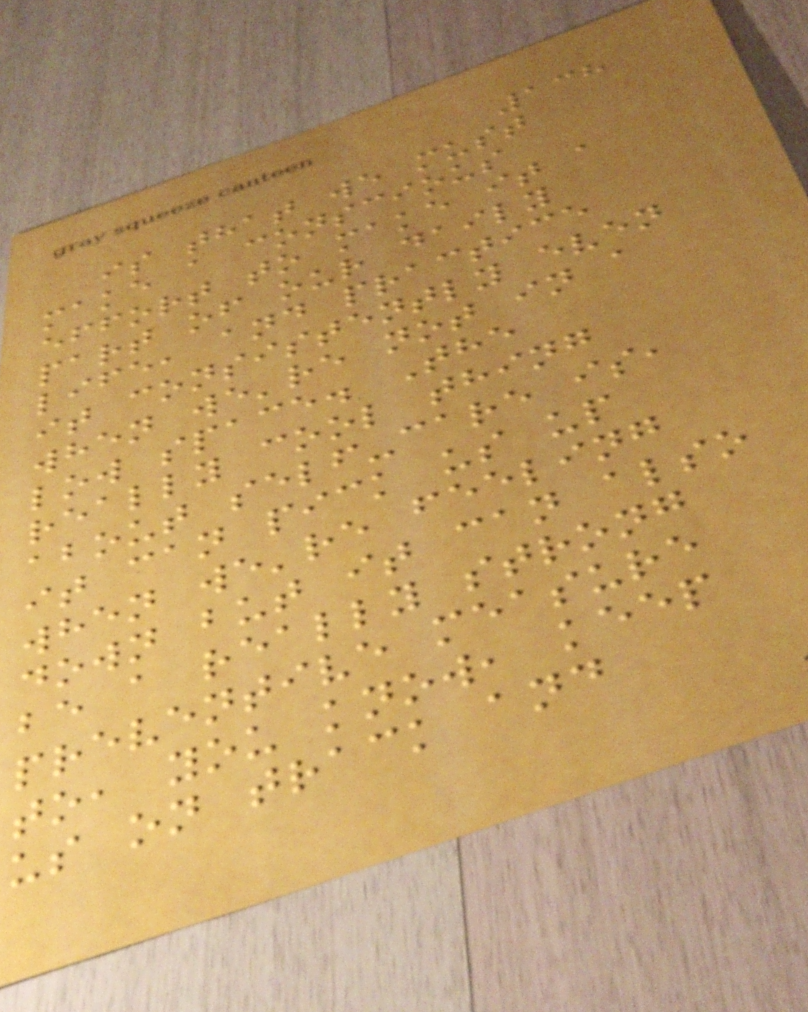138
is that we must
make a conscious
effort to make it a
part of our daily
life, and practice
it consistently even
when we're not in a
low space. The
really cool thing
about self-care is,
it can pick us up
when we're feeling
down but it can also
be a really strong
preventive measure
to, you know, keep
us on track and
